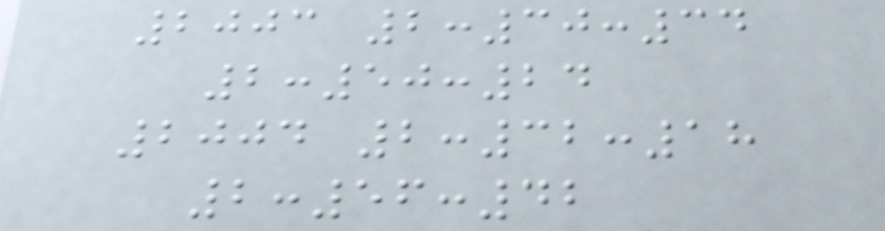2003 2:30:34
2:50:24
2004 2:32:18
2:56:42
